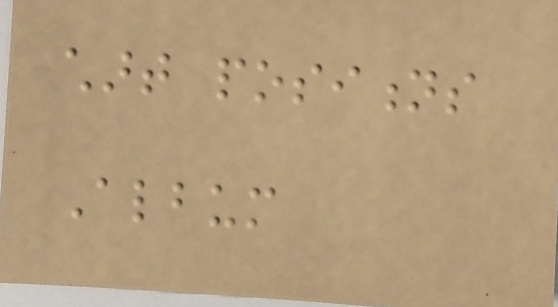chart positions
Album
